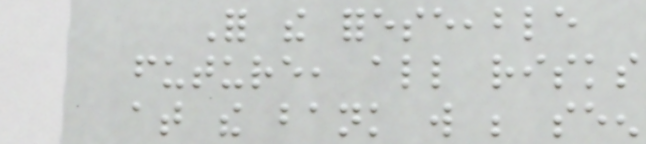For the foreseeable
future, all risks
at the bank will be seen
